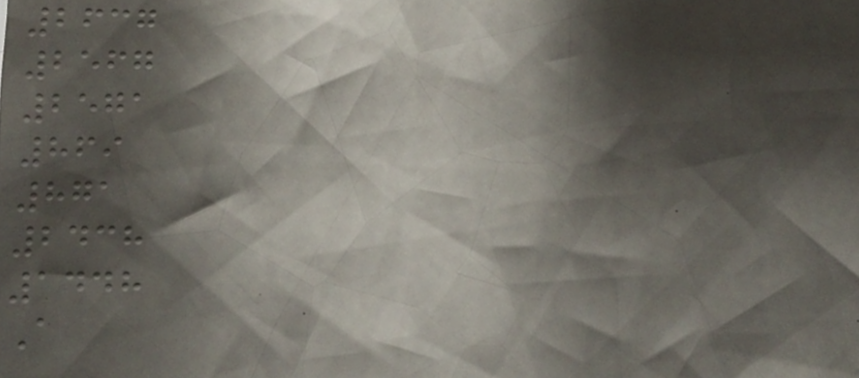2637
2567
2571
869
871
2438
1448
A
